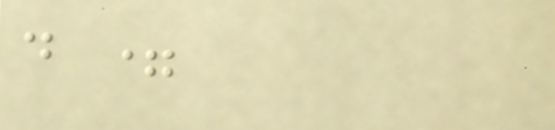d =
